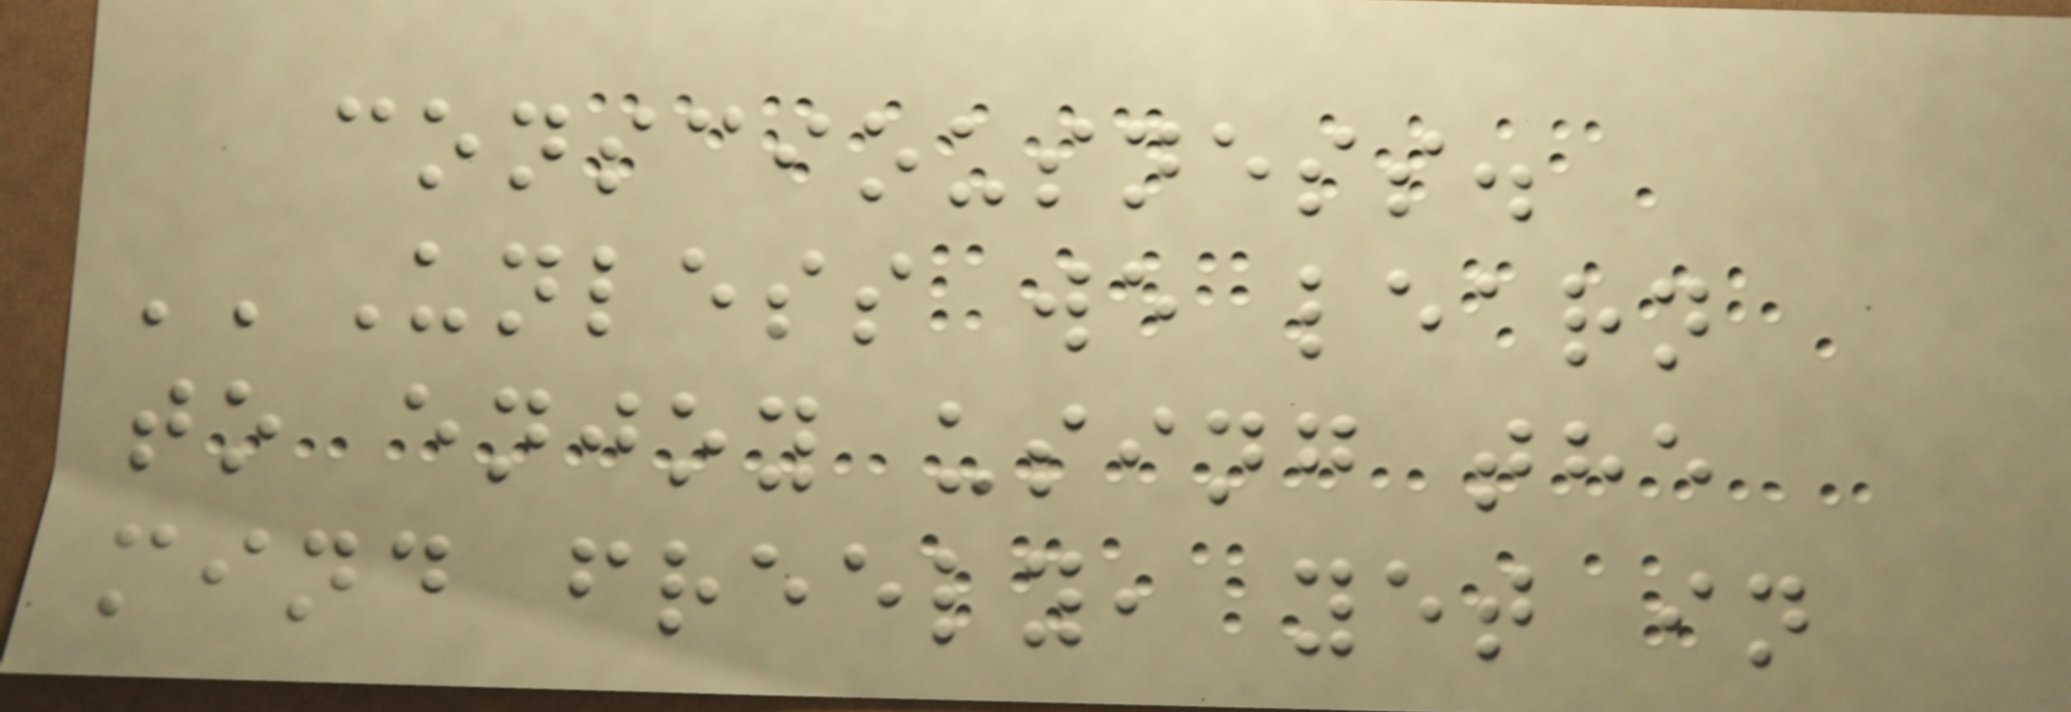consciousness.
''Unless we learn
to enjoy using the
mind freely, yet in
